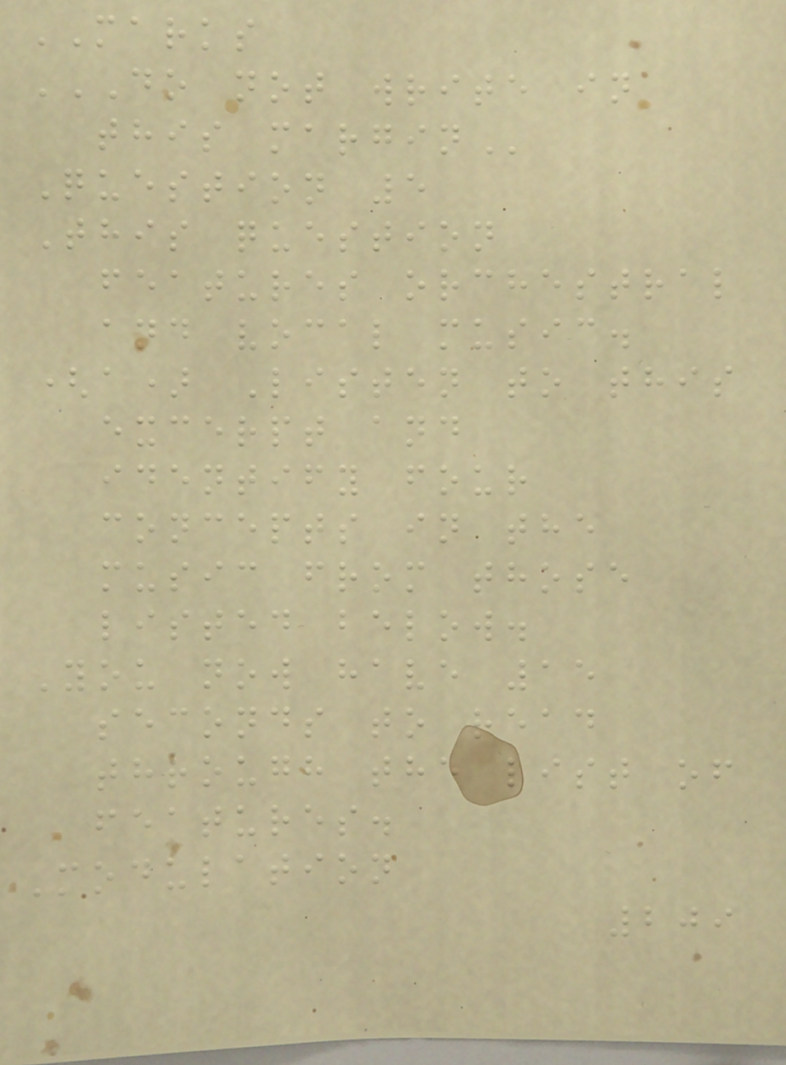MARKS
DO NOT WRITE IN
THIS MARGIN
Question 5
This question
features orchestral
and vocal music.
(a) Listen to this
excerpt and
identify four
concepts in the
music from those
listed below.
You now have 15
seconds to read
through the list of
features.
Modulation
209
